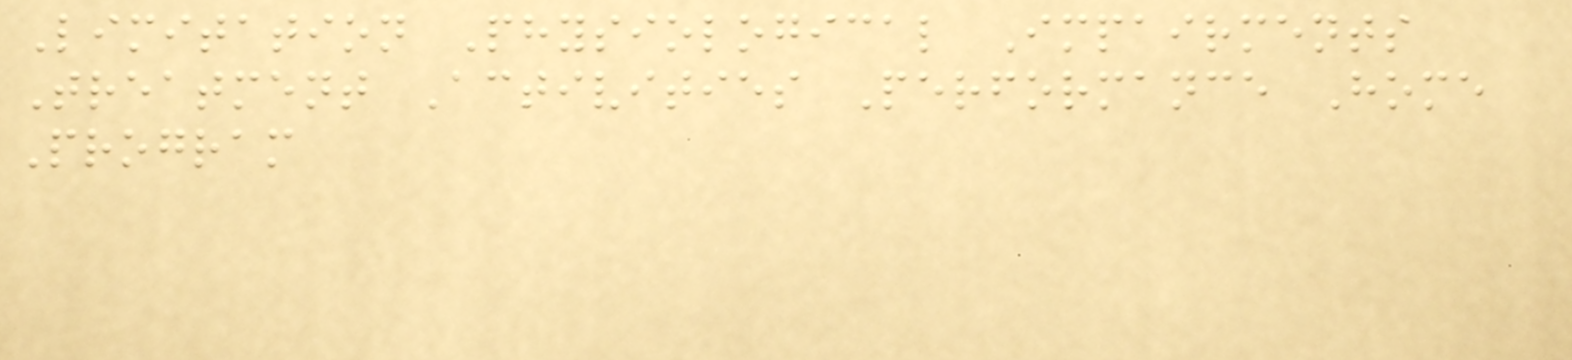Limitation Physiological Impairments
Treatment Activities Performance Home
Program
